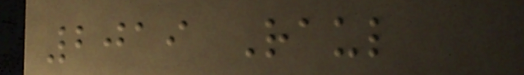2019 Raul
